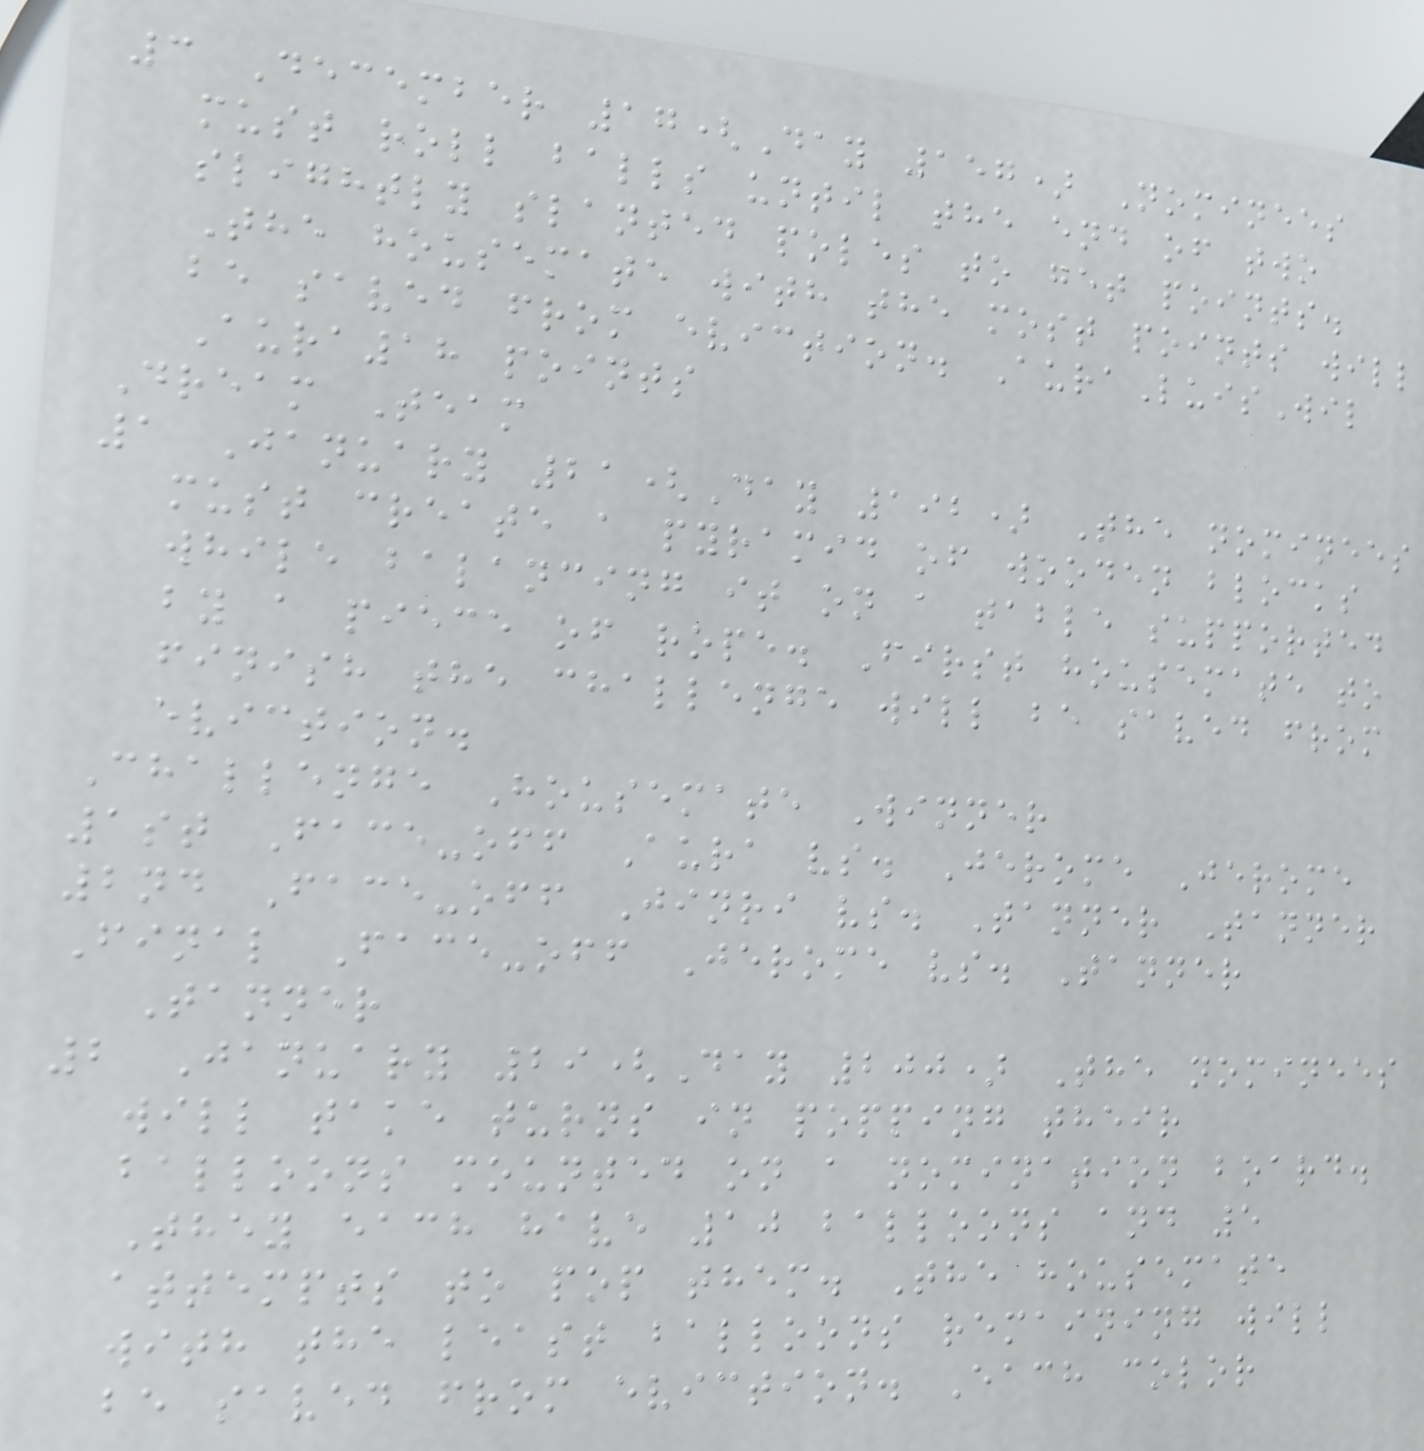3 December 17(Day 157) Nominees
must roll balls until the end of two
slightly slanted poles to get points.
The housemate with the most points will
be saved from eviction. AuraLuisWil
Aura18 points
Dream Team
1 January 21(Day 192) The nominees
must create a pyramid of wooden blocks
while balancing it on a table supported
by a piece of rope. First housemate to
finish the challenge will be saved from
eviction.
Challenge Housemate Winner
1st Face-off Aura vs. Jerome Jerome
2nd Face-off Jinri vs. Tanner Tanner
Final Face-off Jerome vs. Tanner
Tanner
2 January 29(Day 200) The nominees
will take turns in popping their
balloons mounted on a nomination board.
They each have 10 balloons and 5
attempts to pop them. The housemate
with the least balloons remaining will
be saved from eviction. Each color
